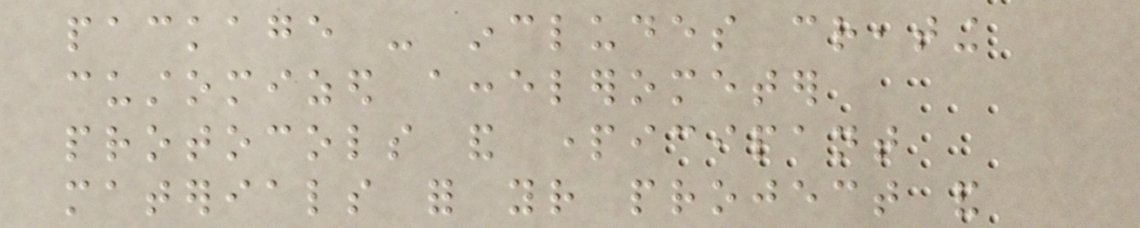package - includes creating
customized accelerometer
protocols and participant
materials for your project and
